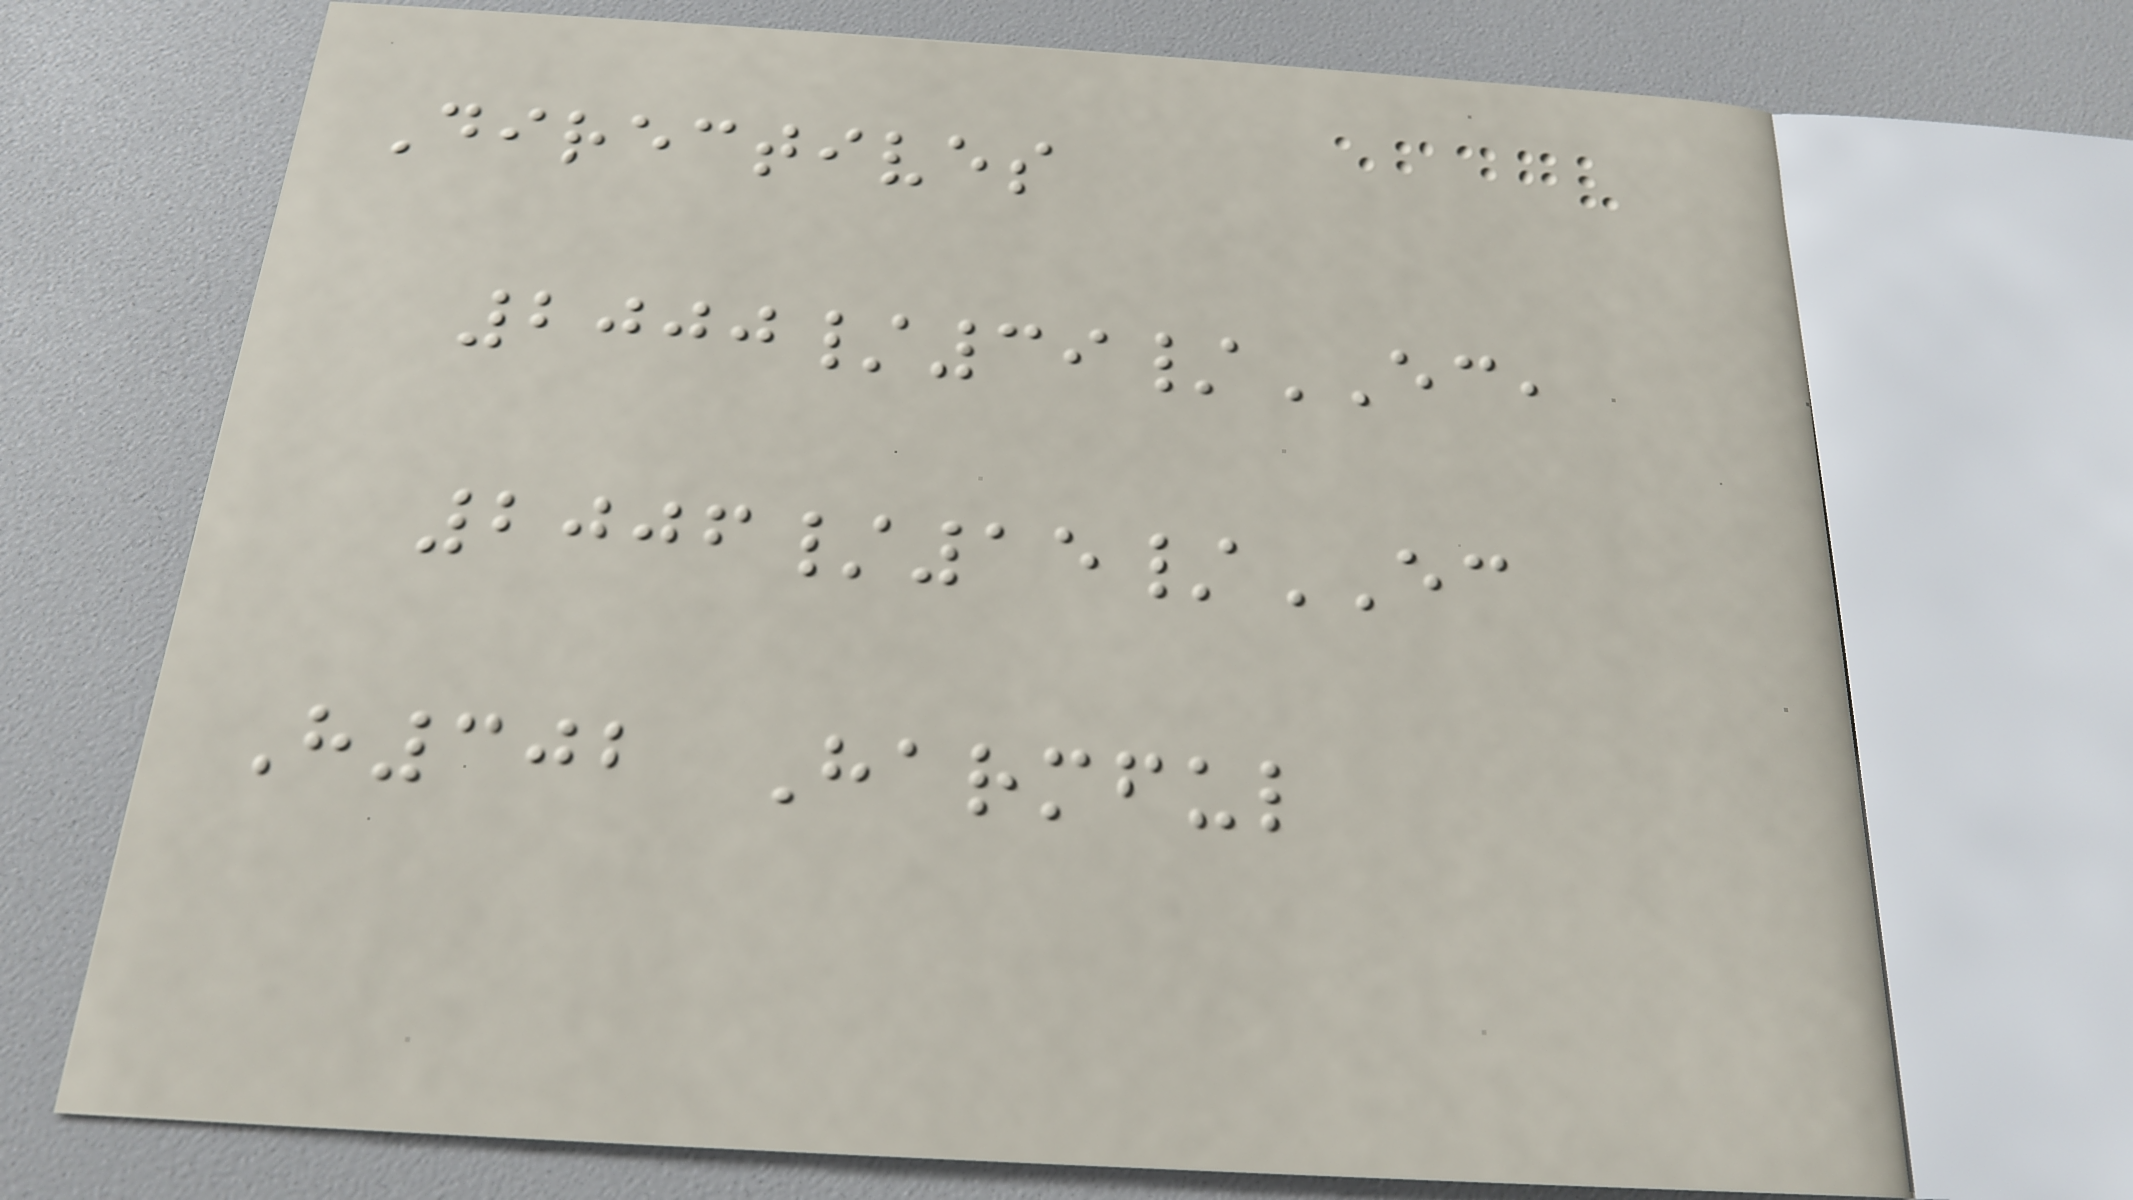Directives
2000/39/EC,
2006/15/EC
H302 Harmful
